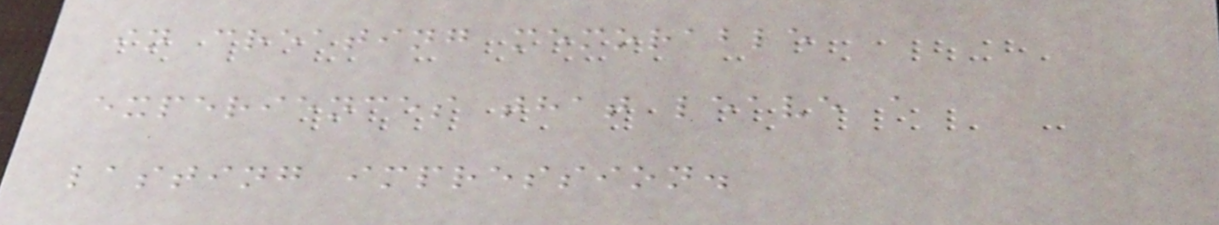in creating memorable
experiences that leave a
lasting impression.
